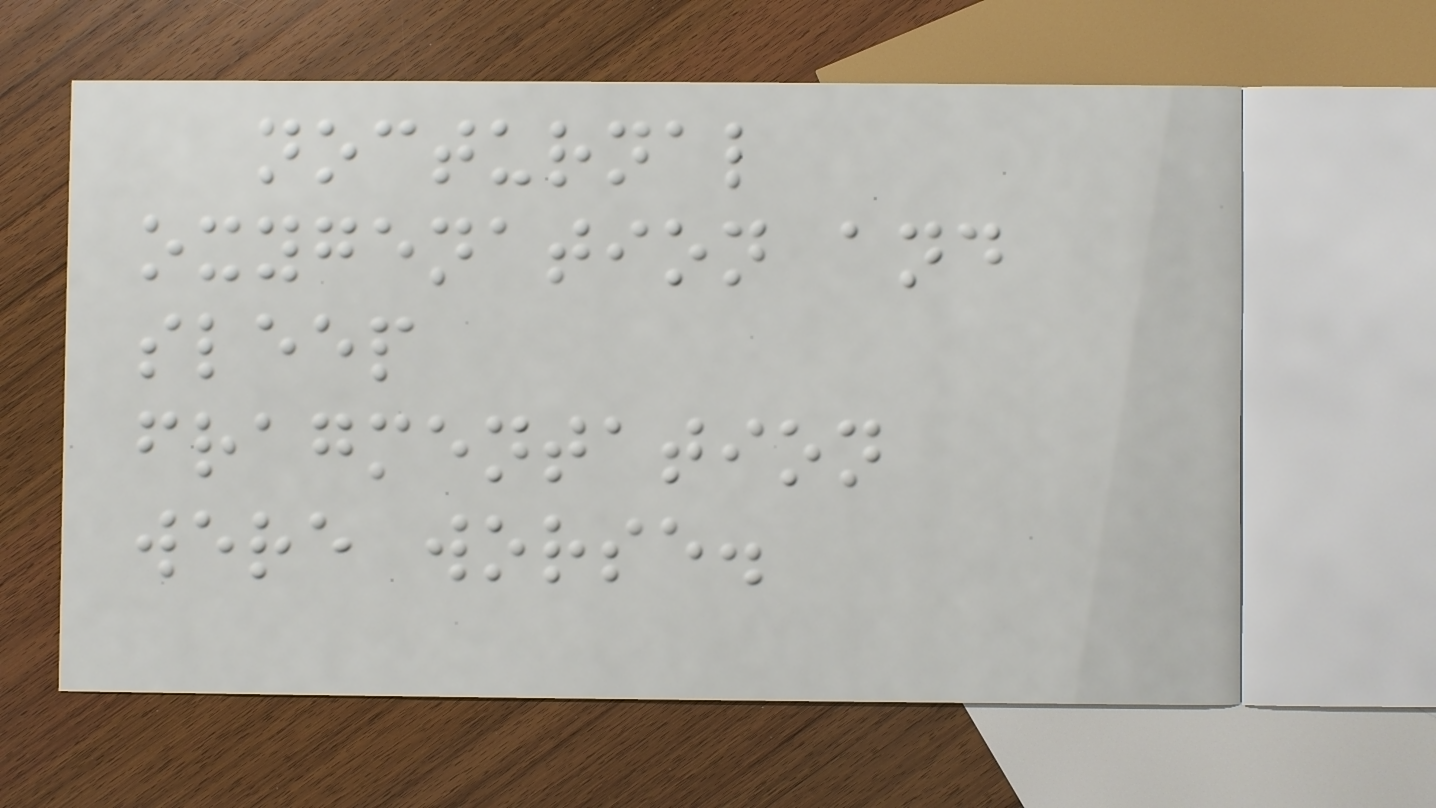nocturnal
oxygenation and
sleep
fragmentation
were worse.
